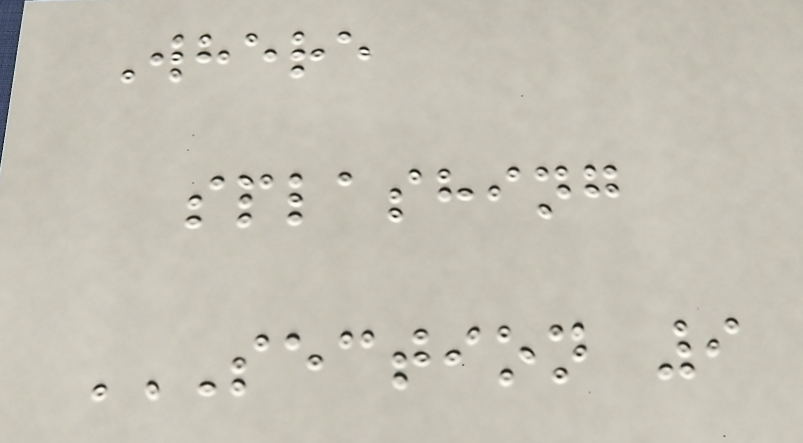Where
splashing
SECTION 9
